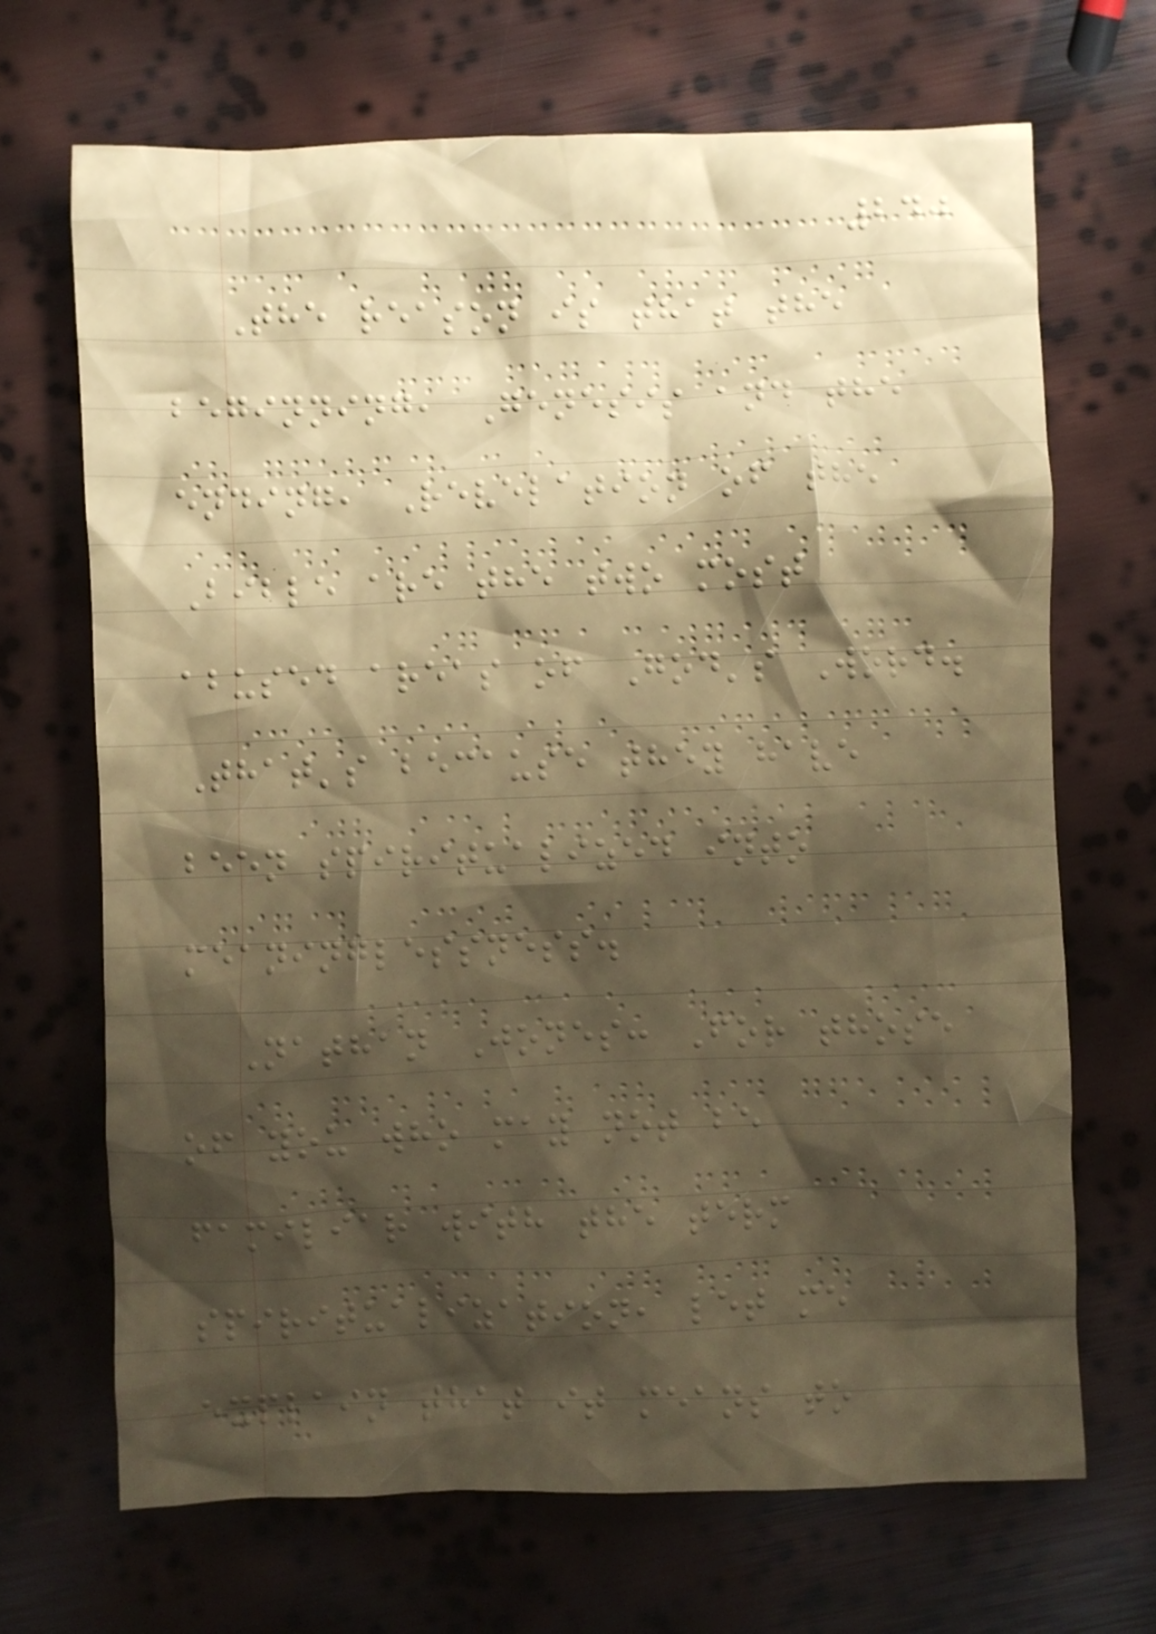240
The reason is that the
beginning, Genesis and the
ending, Revelation of the
Bible are the two most
abused areas of God's Word.
That's because they have
been spiritualized into
meaninglessness.
Nathan Jones: For those
of you who may not be
familiar with the term
spiritualization, let me
explain that it means to
